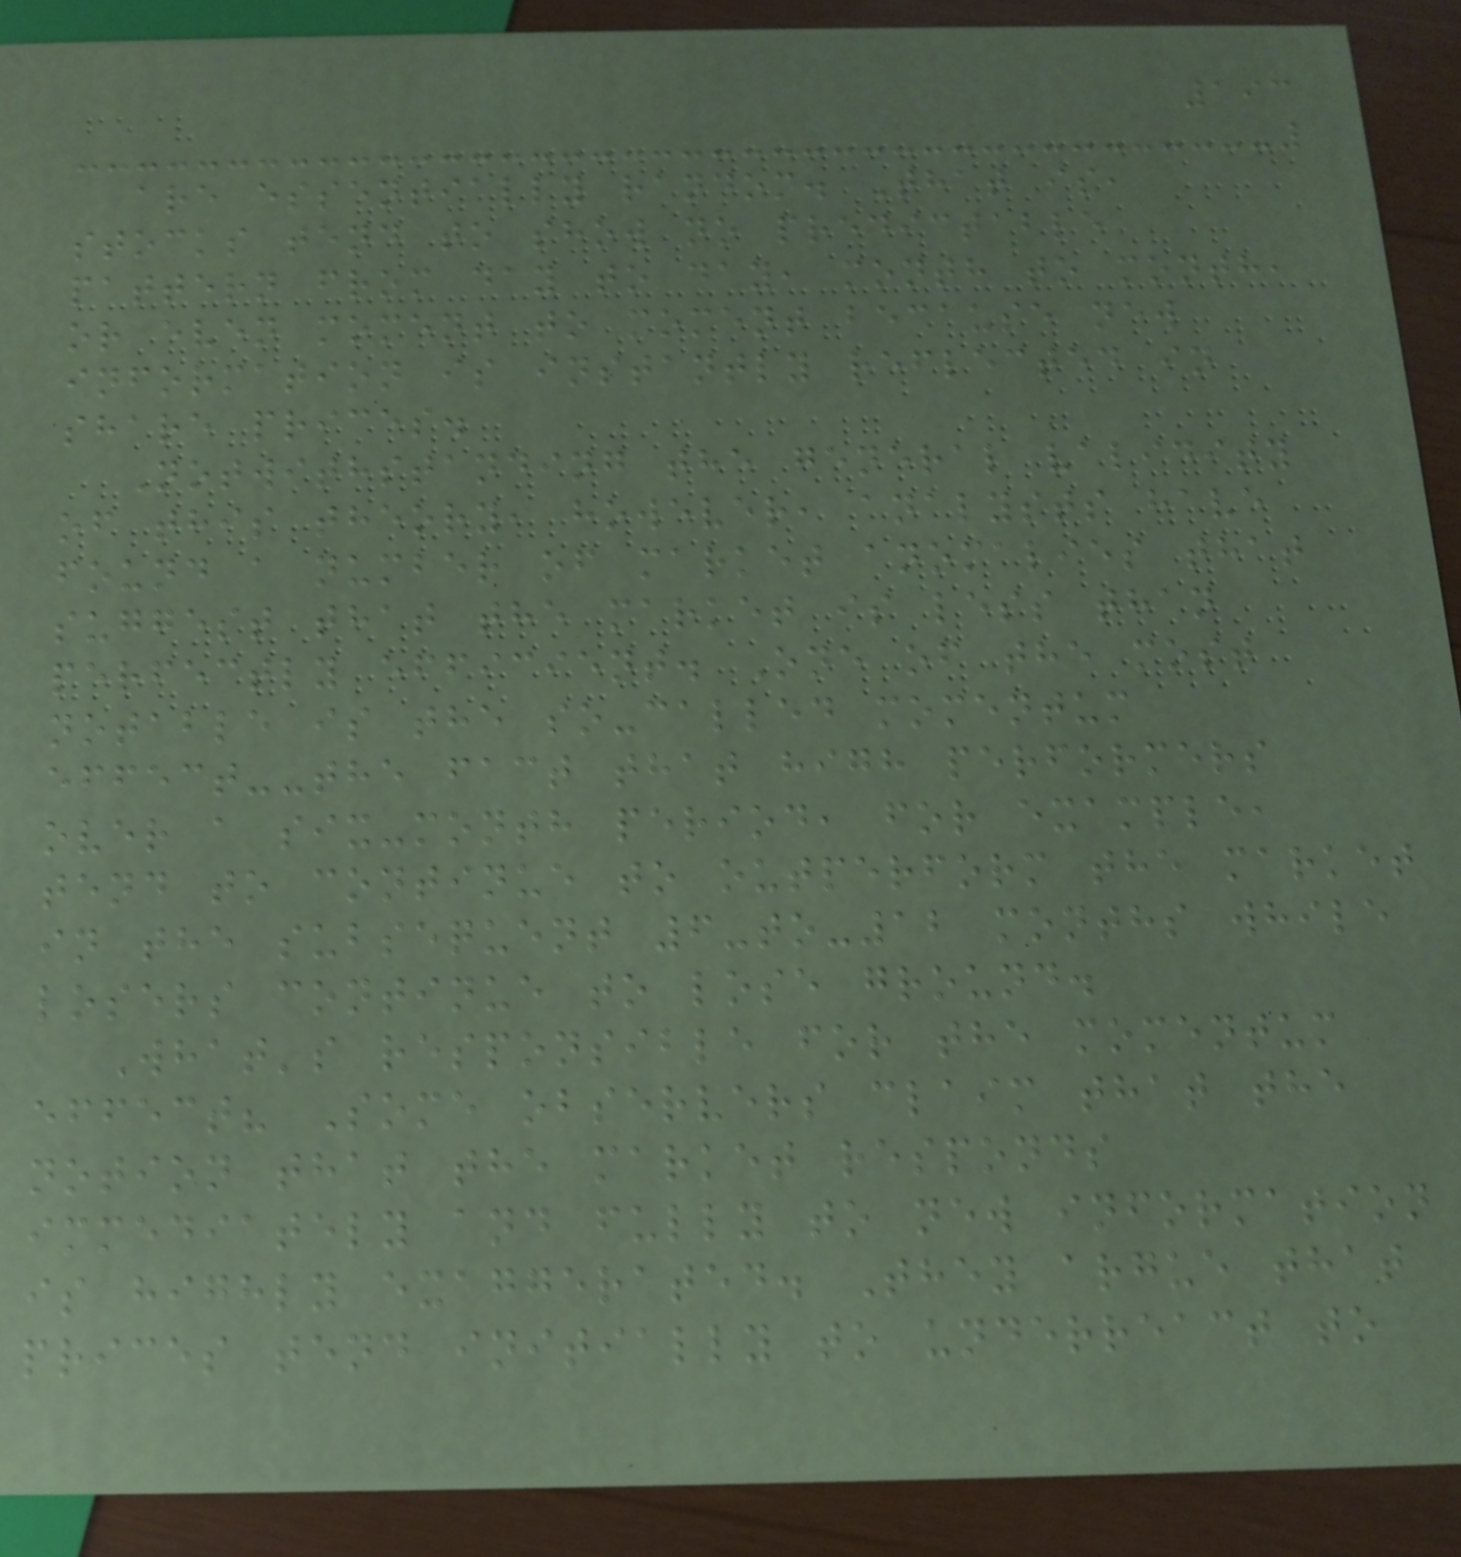193
are essentially random. That is,
stocks tend to show no predictable
pattern from day to day, month to month,
or even moment to moment because new
information is instantly reflected in
share prices.
Notwithstanding the general validity
of this theory, however, analysts have
found a number of market anomalies that
suggest that the market is less than
perfectly efficient. One of the most
notable is the so-called momentum
effect--the fact that high performers
over a six-month period, for example,
tend to continue to outperform the market
in the subsequent 6-to-12 months while
losers continue to lose ground.
What's responsible for the momentum
effect? Some observers claim that the
notion that the market responds
immediately and fully to new information
is highly exaggerated. They argue that
prices tend initially to underreact to
